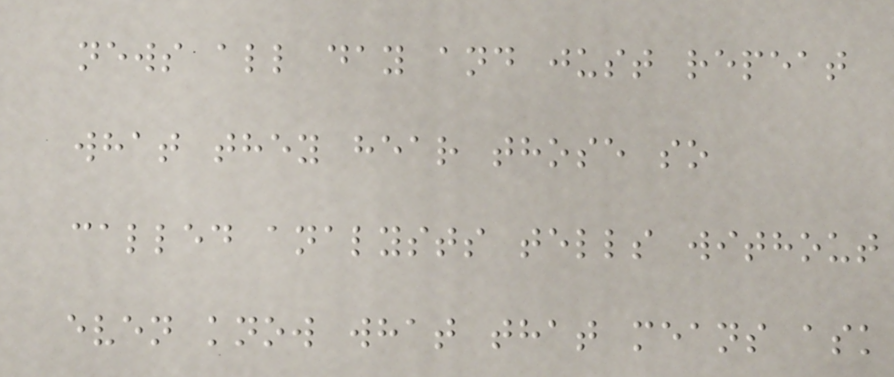news all day and just repeat
what they hear those so
called analysts tells without
even know what that means ask
